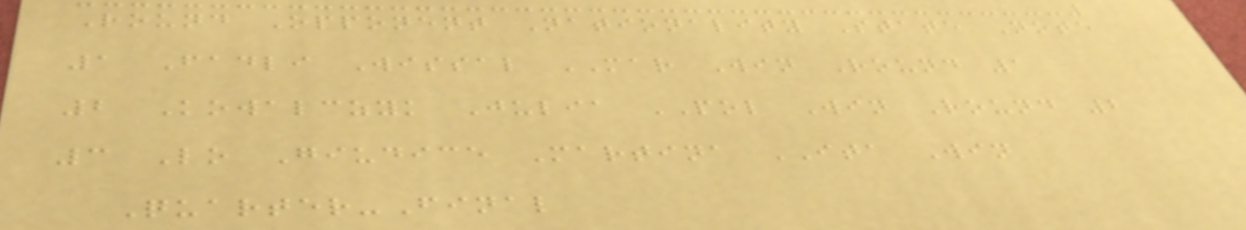Round Opponent Nationality State Note
1 Fadli Wissal MAR Win Round 1
2 Kowalczyk Julia POL Win Round 2
3 Lo Giudice Martina ITA Win
Quarter-Final
